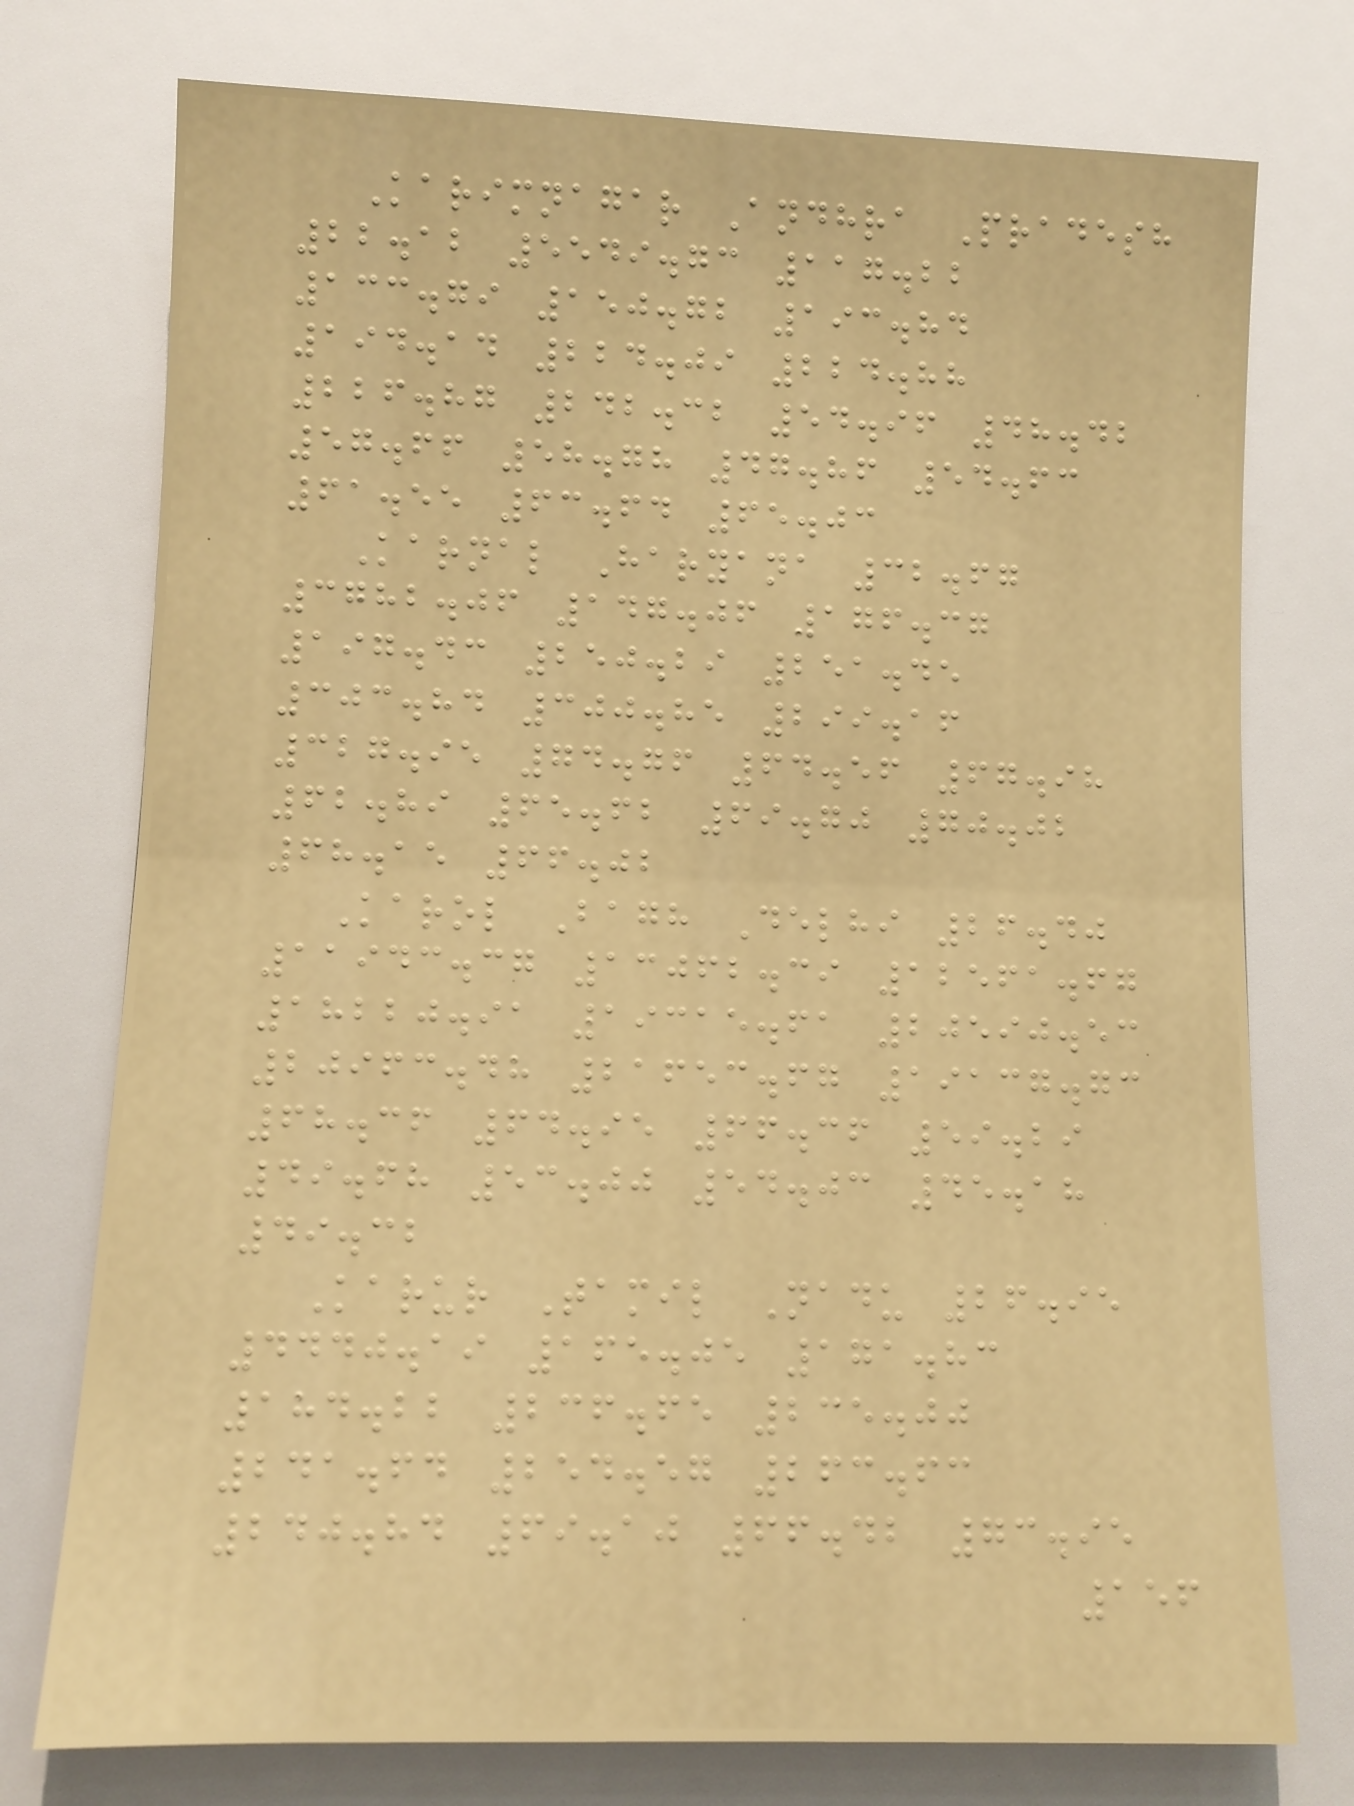Karimnagar Andhra Pradesh
22.12 5549.73 117.22
133.79 150.72 193.84
194.14 224.09 224.88
226.87 242.32 54.96 48.42
57.66 58.78 47.86 54.63
61.55 63.64 65.03
Karnal Haryana 32.67
3782.06 147.06 176.37
197.43 250.29 251.45
303.84 300.85 299.16
327.95 74.76 64.56 67.98
62.89 65.62 69.70 70.02
68.15 66.02
Karol Bagh Delhi 26.40
11943.37 13062.39 12561.67
18220.91 19315.61 20590.53
20963.48 21653.67 19137.73
68.36 64.95 66.36 59.29
49.68 53.00 54.03 45.18
49.32
Karur Tamil Nadu 26.95
4440.19 165.05 171.83
184.22 236.65 235.00
241.64 254.57 263.63
240.84 69.10 66.42 73.95
156
